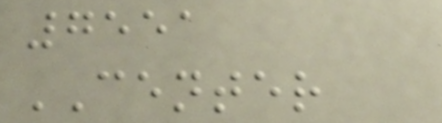7551
CENTER
